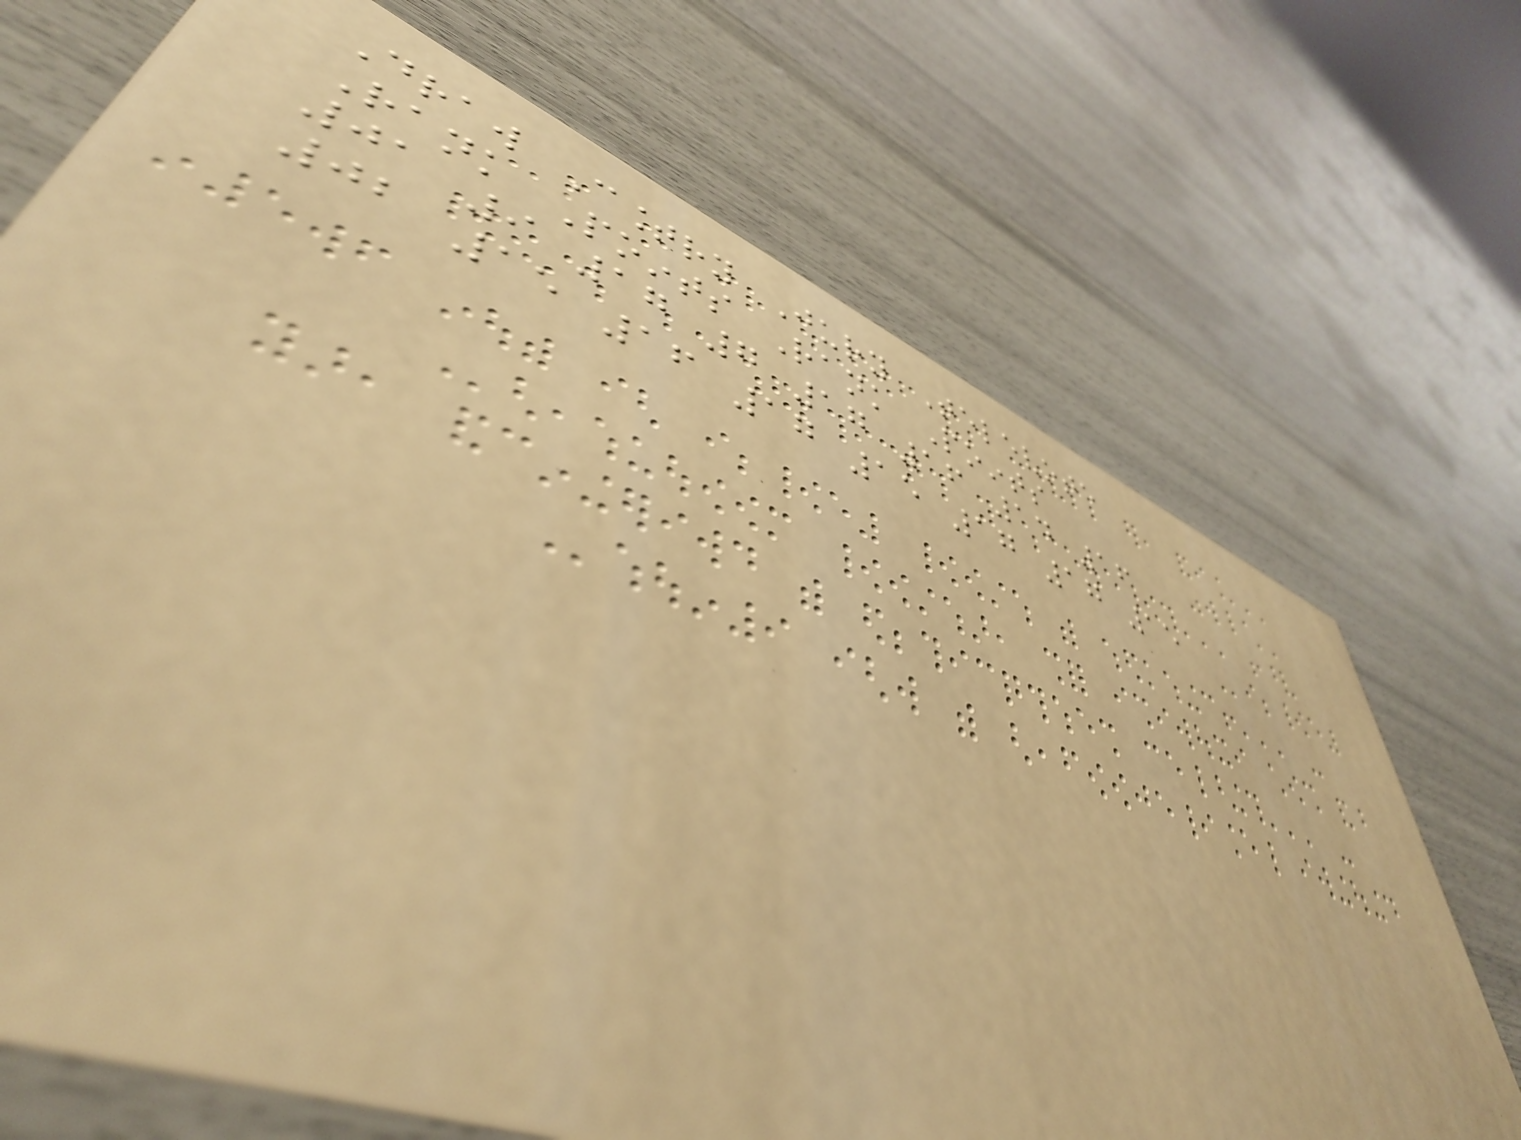Draw Country Jury Televote
Rank Points Rank Points
01 9 17 7 17 16 14 16
02 15 16 17 15 17 17 15
